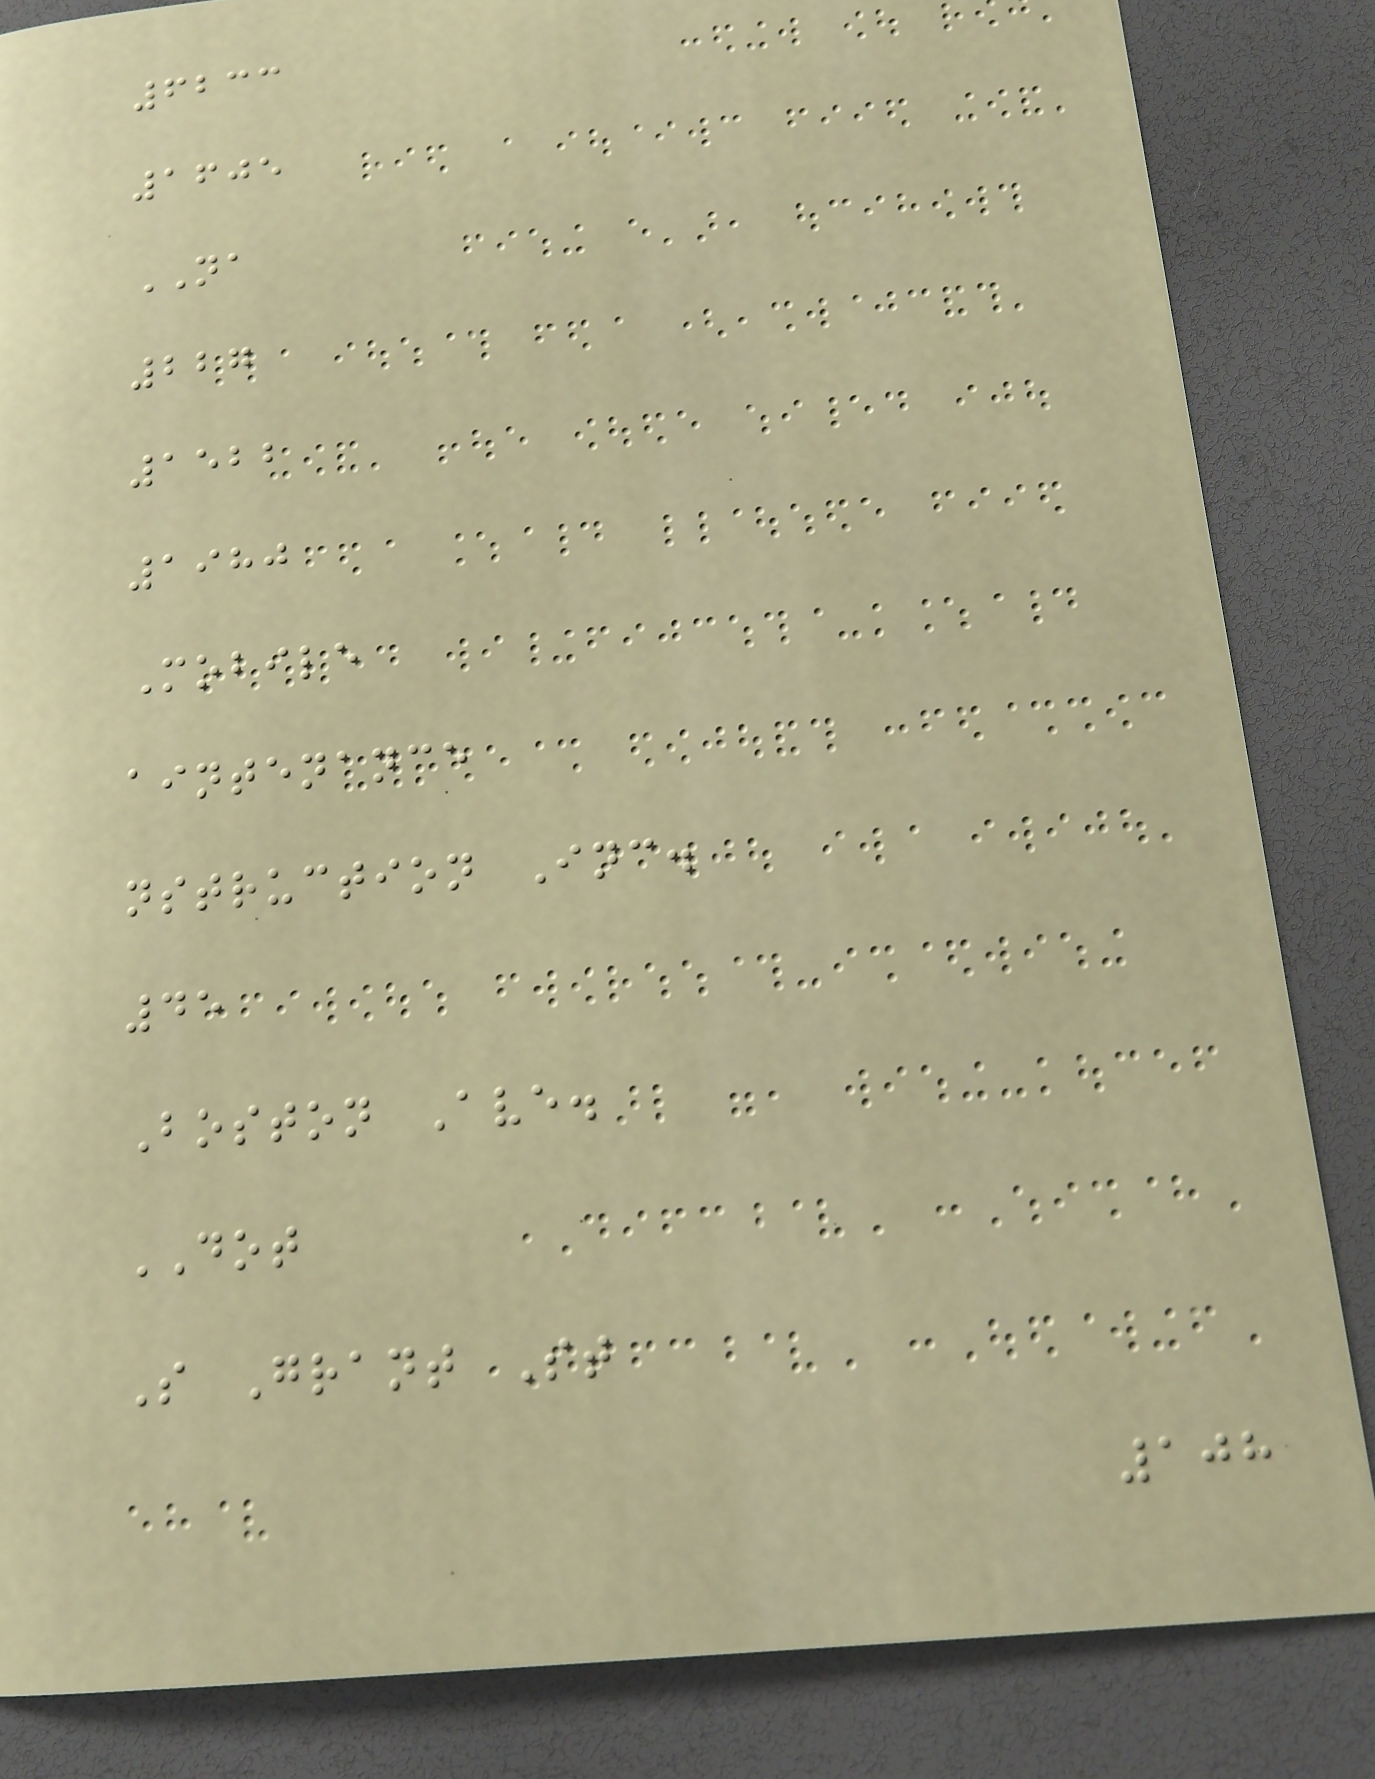6233
1605
NA
227
1522
1980
Mobile
aintenance
nstruction Inc.
45
Boston Ave.
DOT
S Grant St
108
